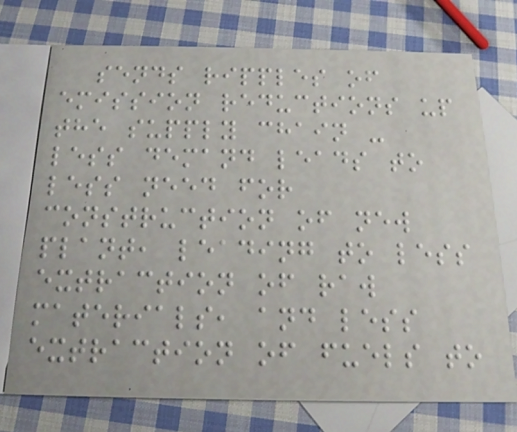sends ripples of
emission reductions up
the supply chain -
less demand leads to
less need for
construction of new
plant, leading to less
extraction of raw
materials, and less
extraction of fuels to
